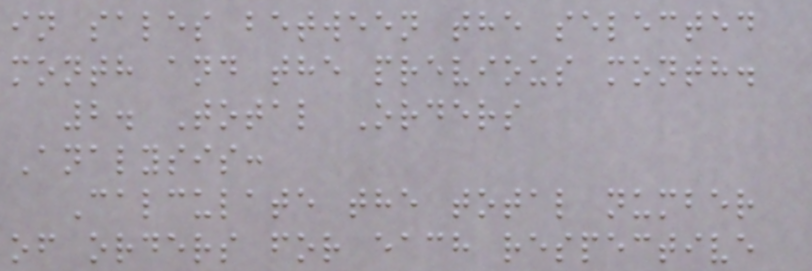in sales between the selected
month and the previous month.
2. Total Orders
Analysis:
Calculate the total number
of orders for each respective
